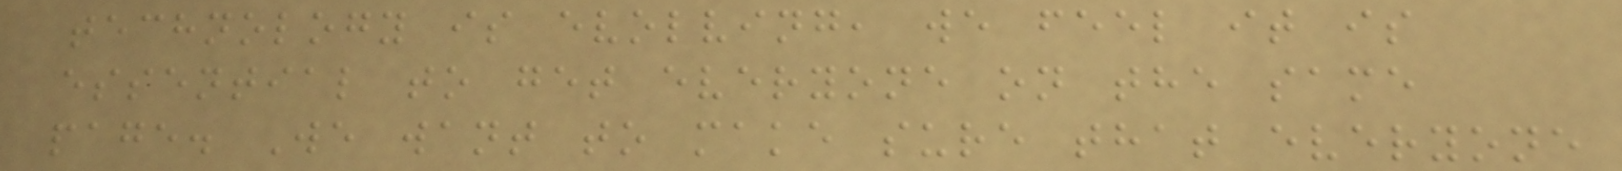technology is evolving, we feel it is
essential to get everyone on the same
page. We want to make sure that everyone
